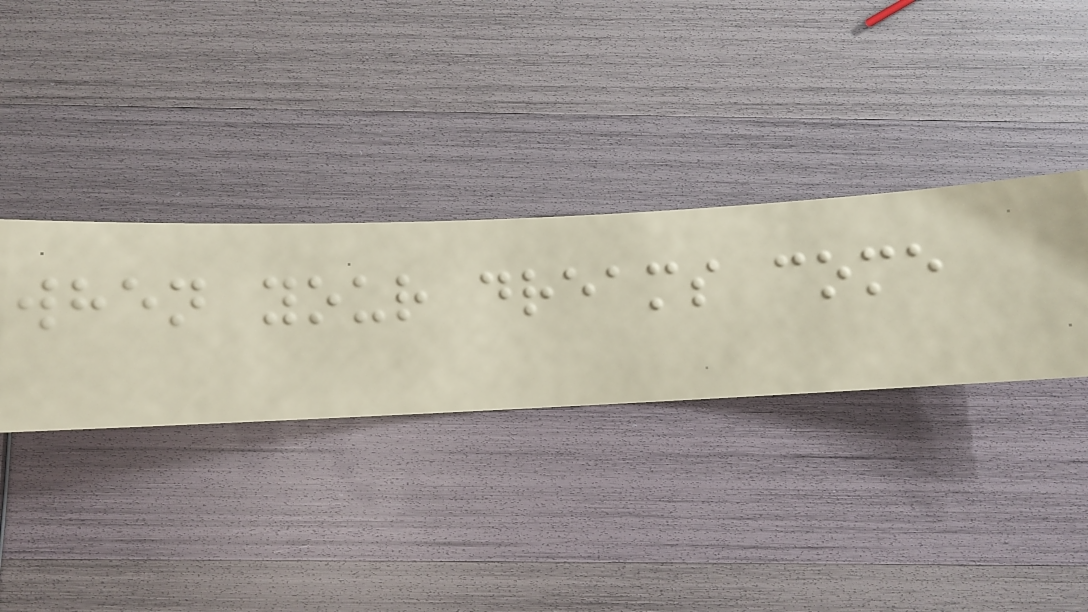when your dreams come
